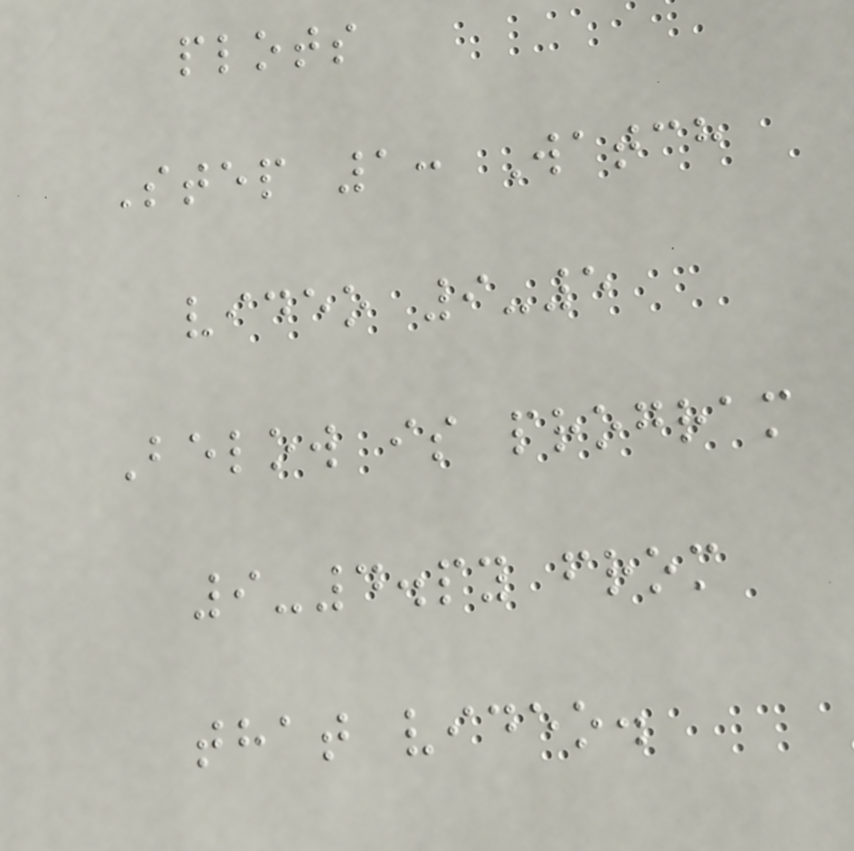plots
Step 1: Watch
video 9-5
Below is program
9-4.py from
that video.
